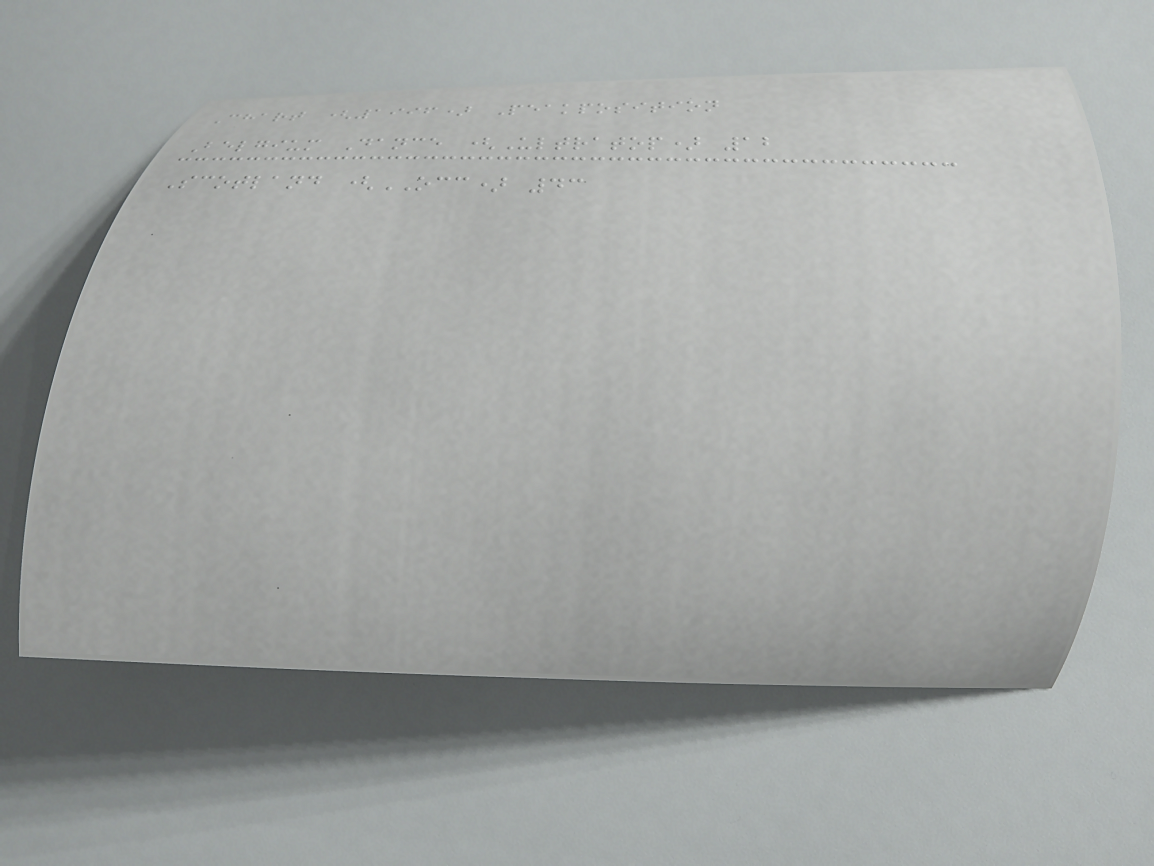Chart (1996) Peakposition
Belgium Dance (Ultratop) 12
Scotland (OCC) 43
